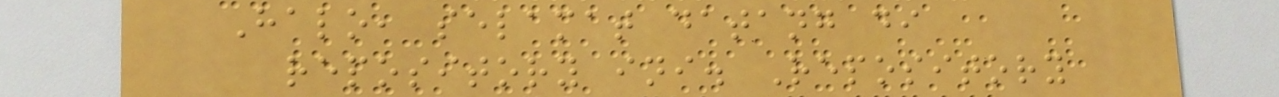Halo, selamat datang di
repository ini. Repository
